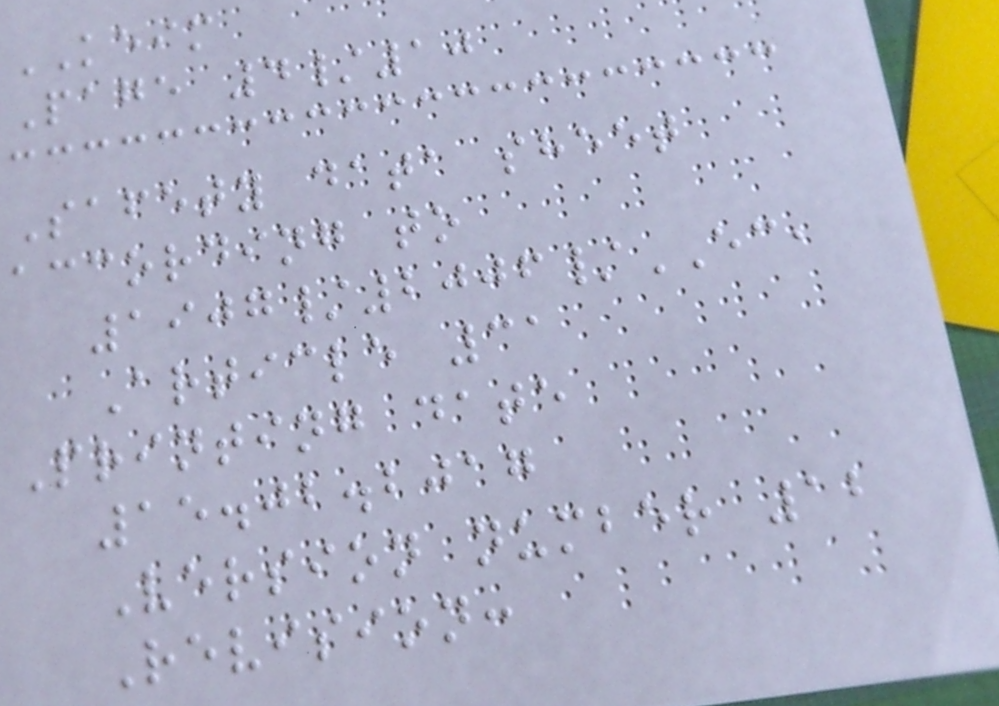KEIM
Page 4/10
Safety data sheet
according to
1907/2006/EC,
Article 31
Printing date
15.02.2017
Version number 12
Revision:
